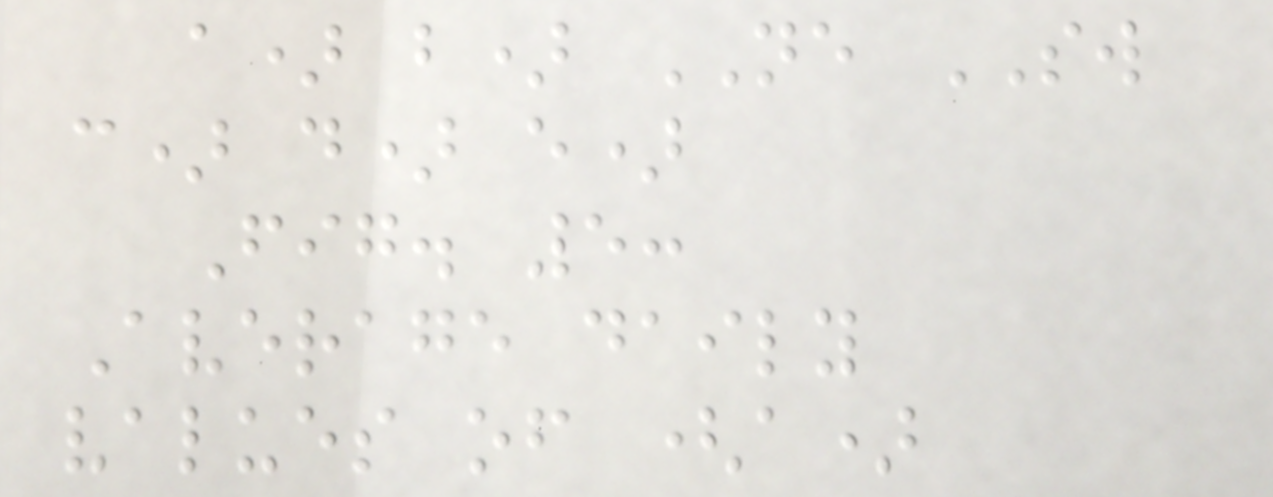a) b) NE SW
c) d) e)
Fig. 5:
Average daily
values of (a)
